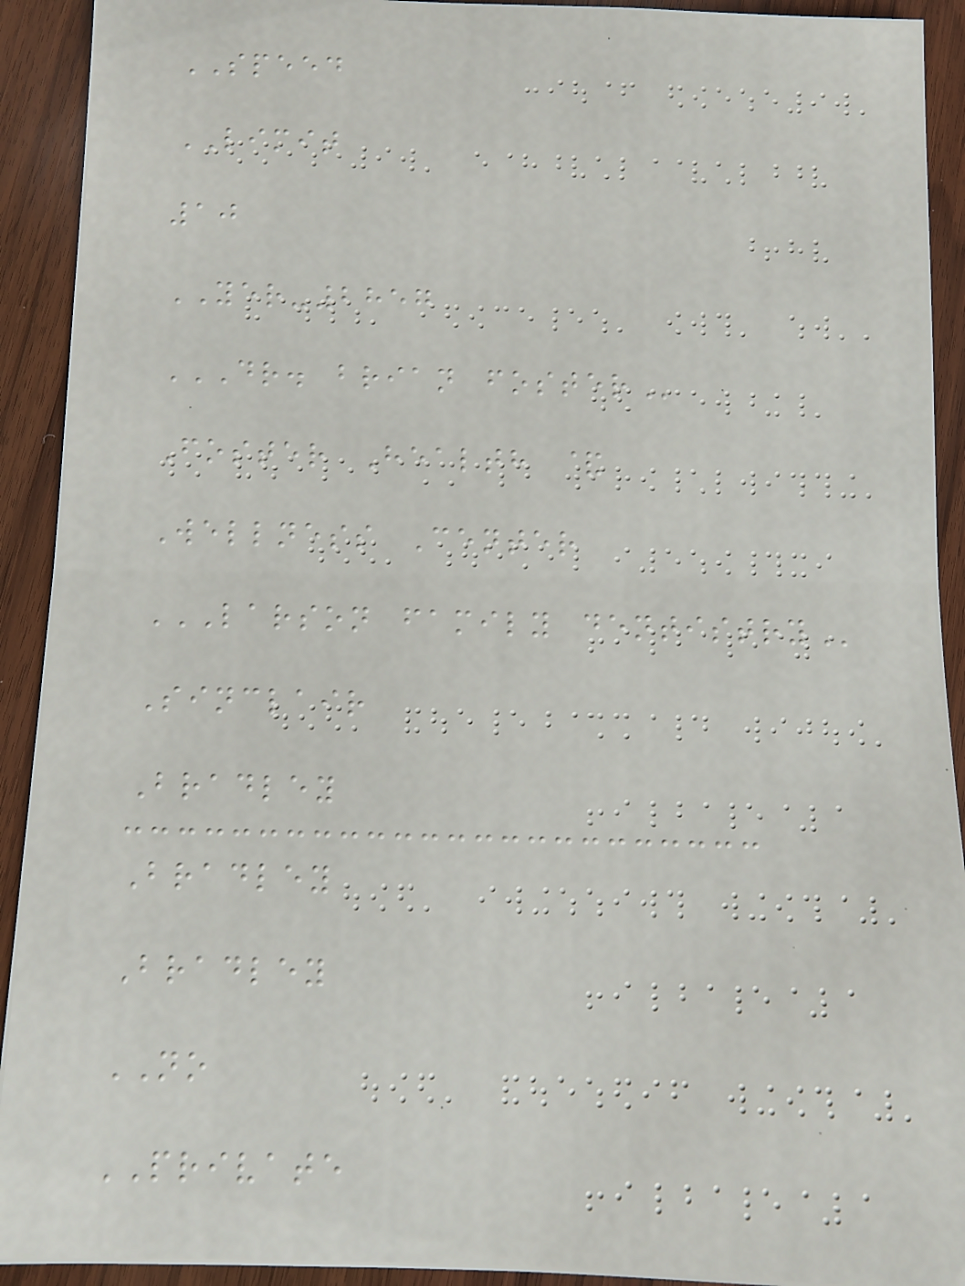SPEED
LIMIT
10
YER-2857
DR. BRIAN FOSTER
Foster Health &
Wellness Center
LARSON FAMILY DENTISTRY
Sinclair
Bradley
Bradley
Bradley
NO
PRIVATE
